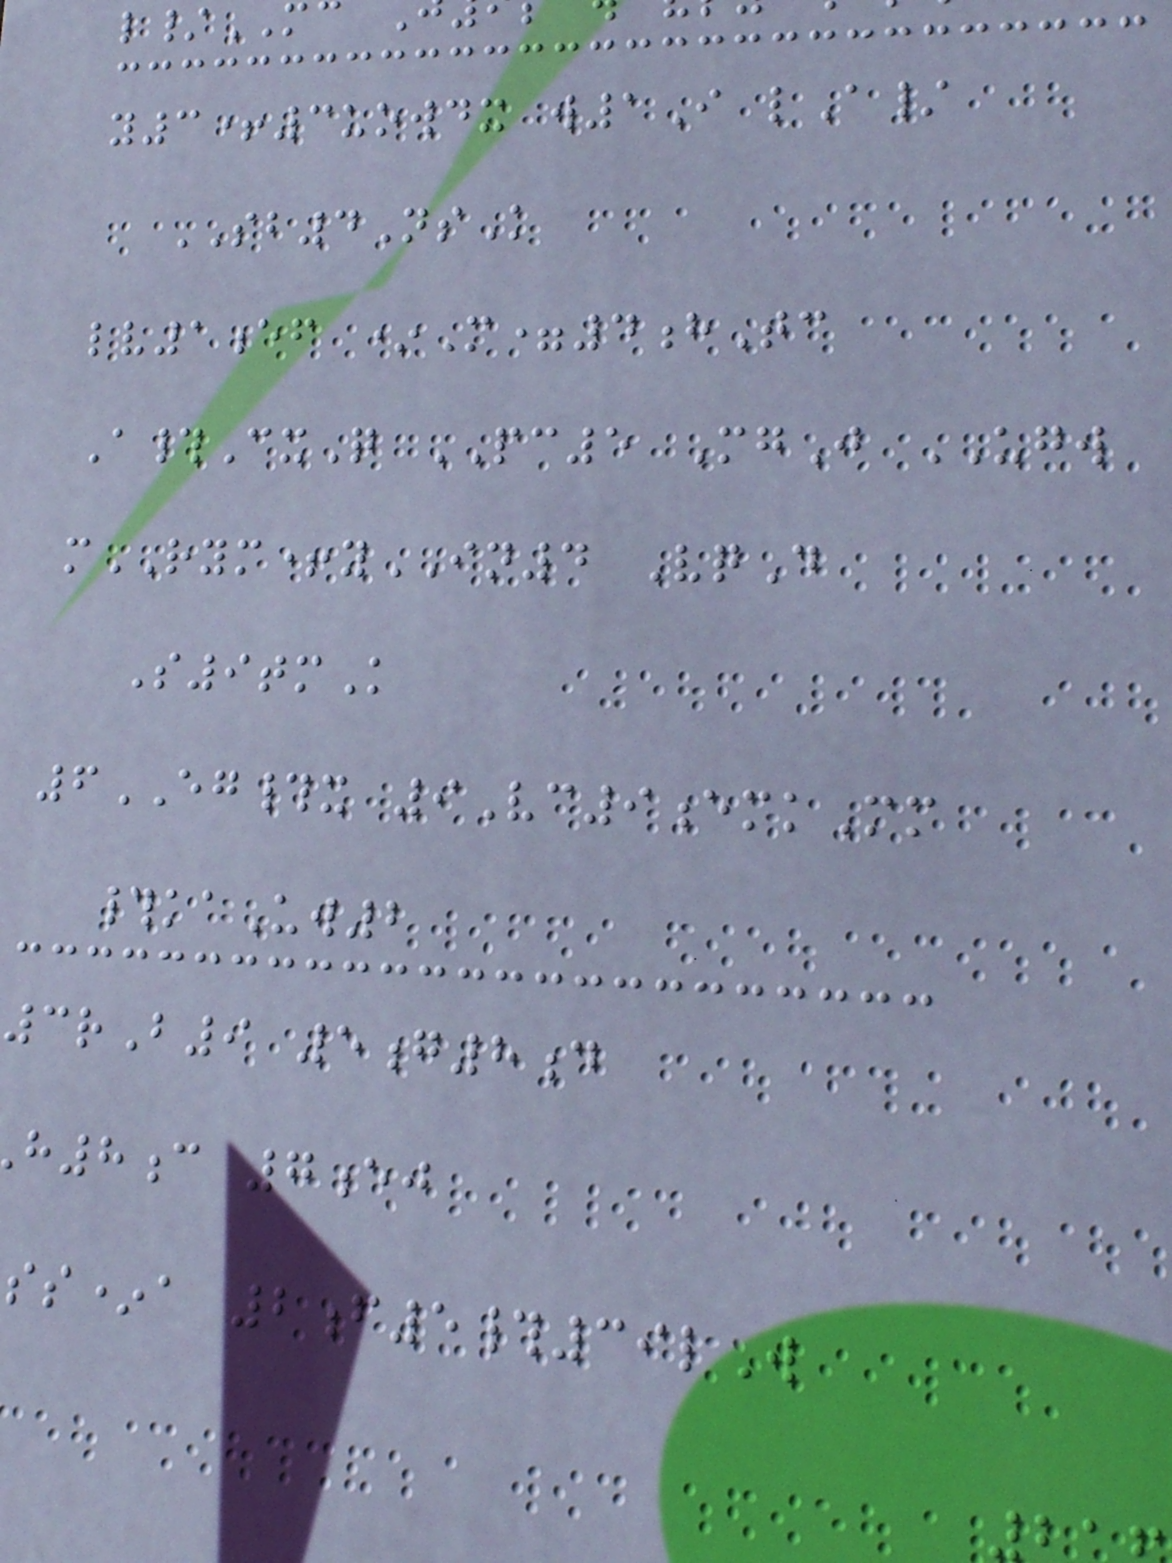y3+3uowdx w1I lA/
SB4NsK
lv1ef *M=4hTc
A#CxQ PC5 MgJ UGW
mRYM+yIN4 VqD
S9tmK
6EG#x 9Vc9emkMm
#kaUw2
3rB9 5g8d
h8c 7ej
ss*a 2f5#39lW
